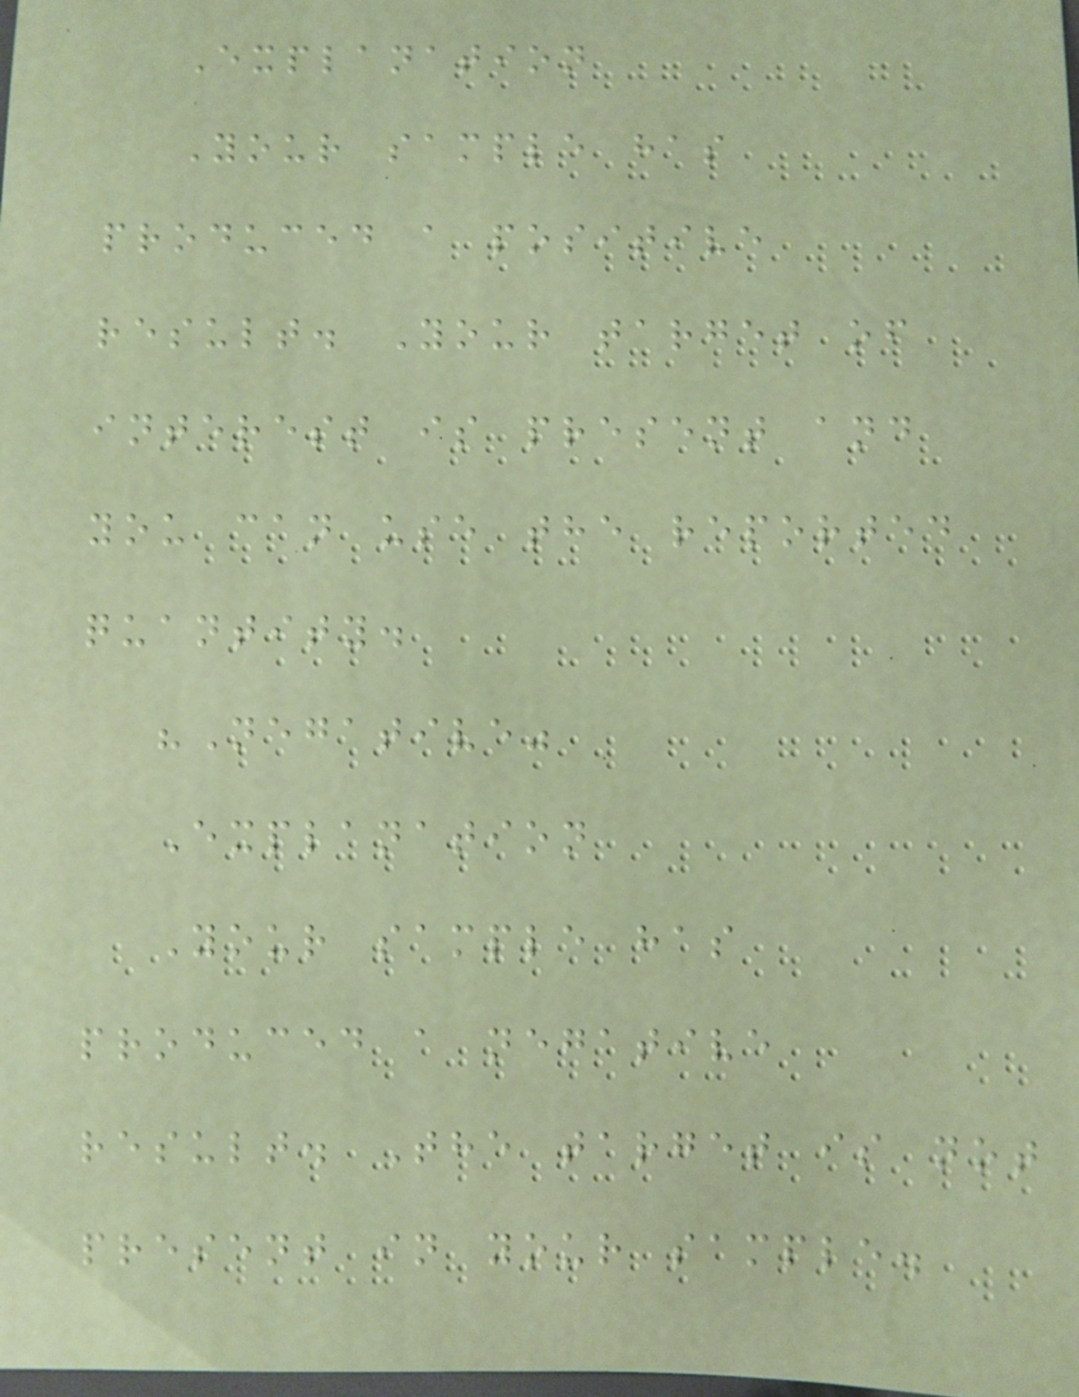Explanation
Your sample has
produced a positive
result. Your target of
interest is present and
you can use the reported
quantity.
"Negative"
Explanation
Your sample has
produced a negative
result. The target is not
present in your sample.
